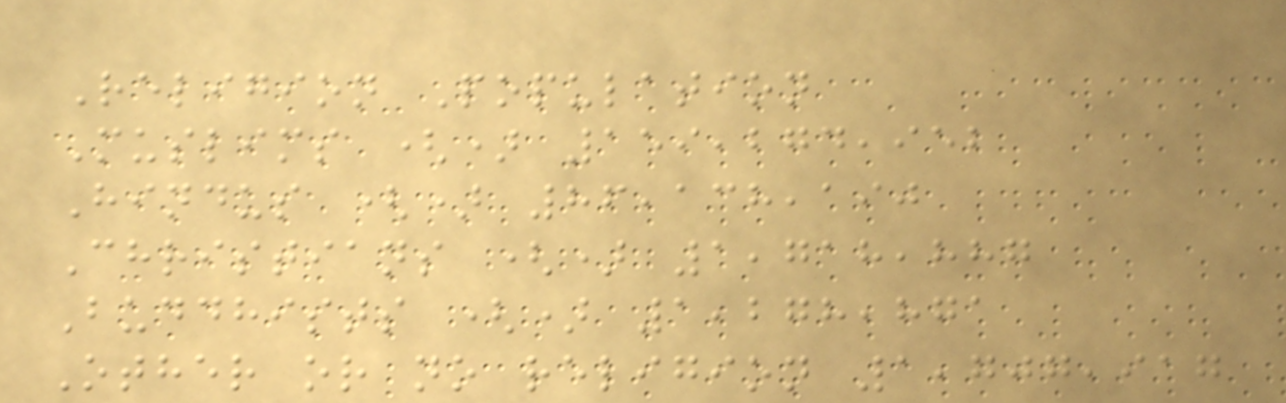Religion Population
Muslims () 159,274,952
Hindus () 86,138,190
Christians () 1,718,887
Buddhists () 1,278,871
Other or no religion 1,707,917
